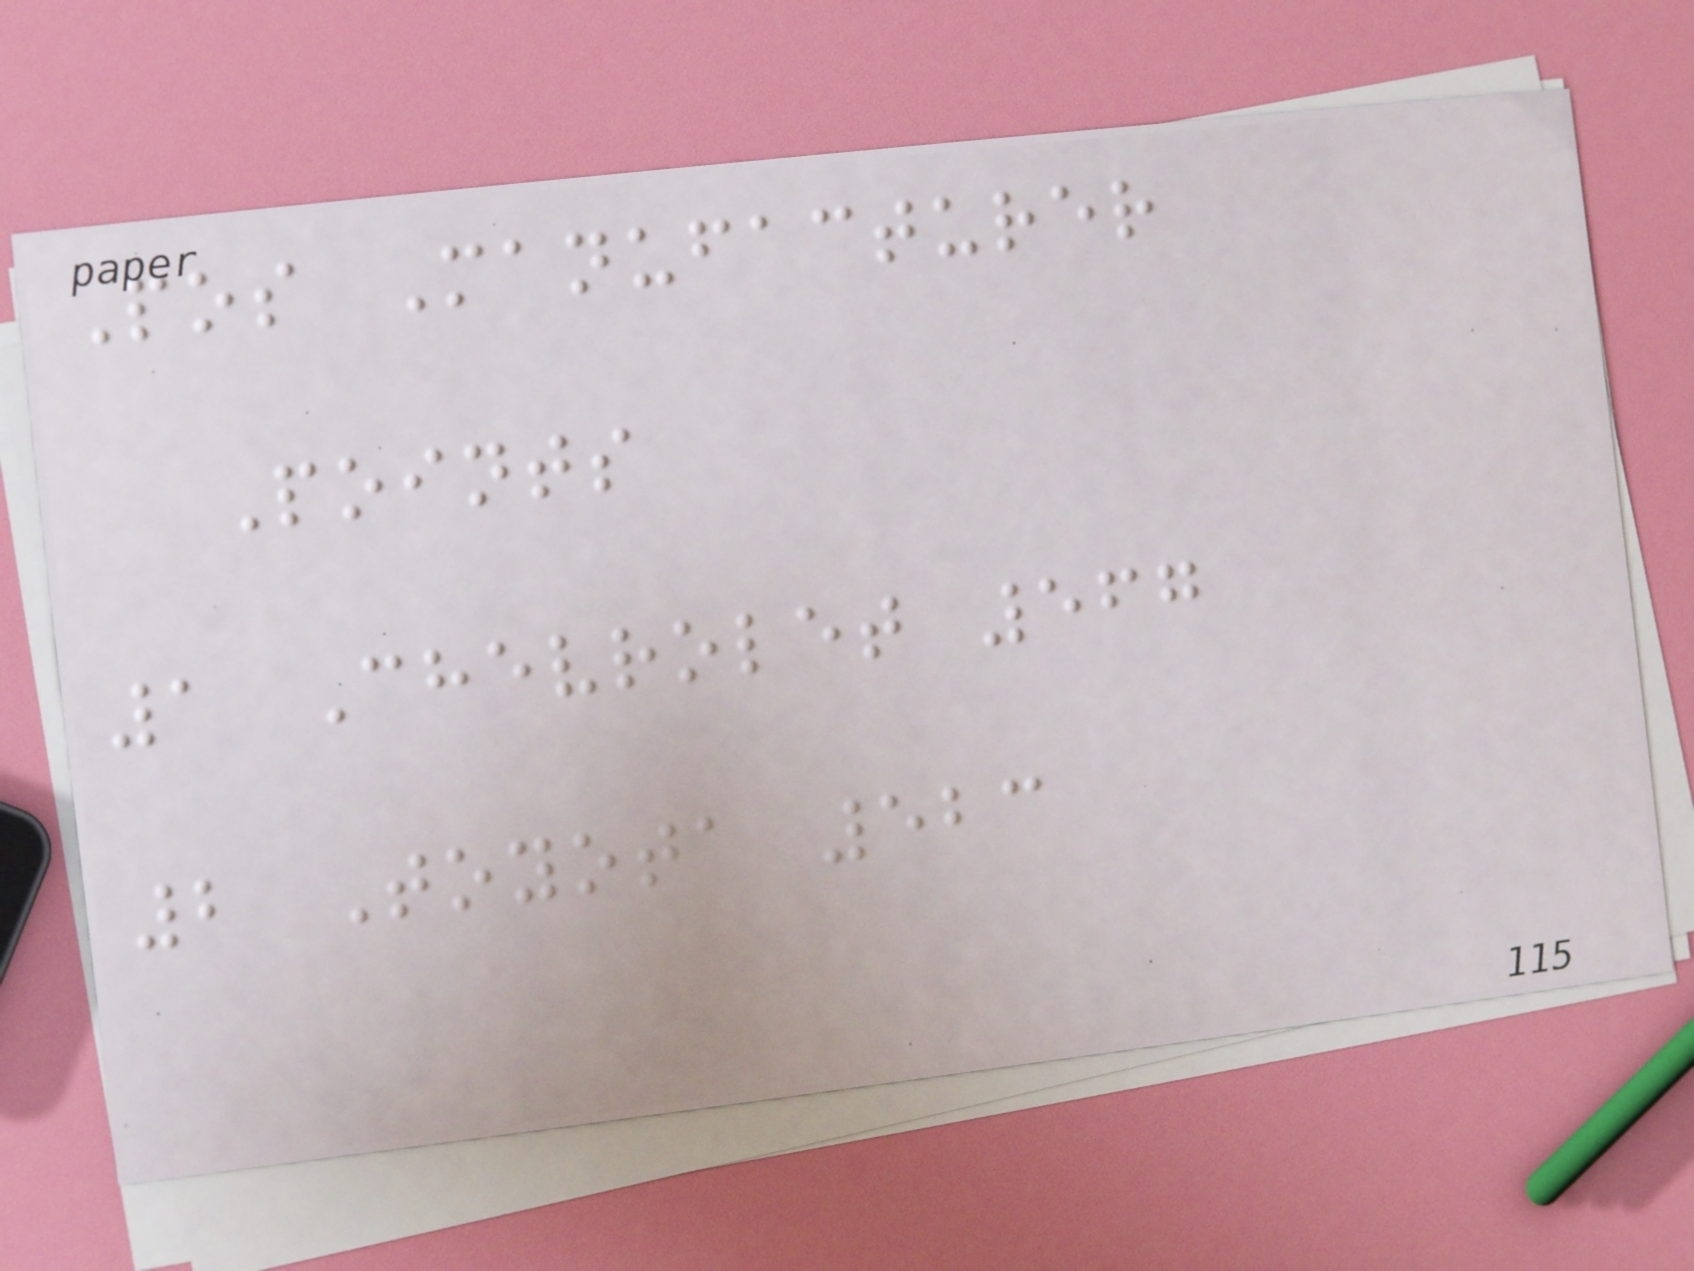Pos Manufacturer
Points
1 Chevrolet 567
2 Toyota 523
